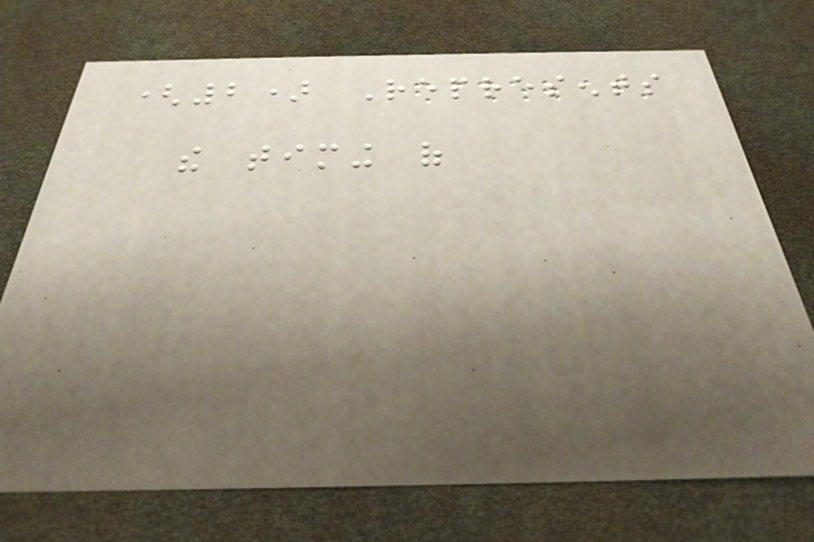(2) Represents
the timing of
